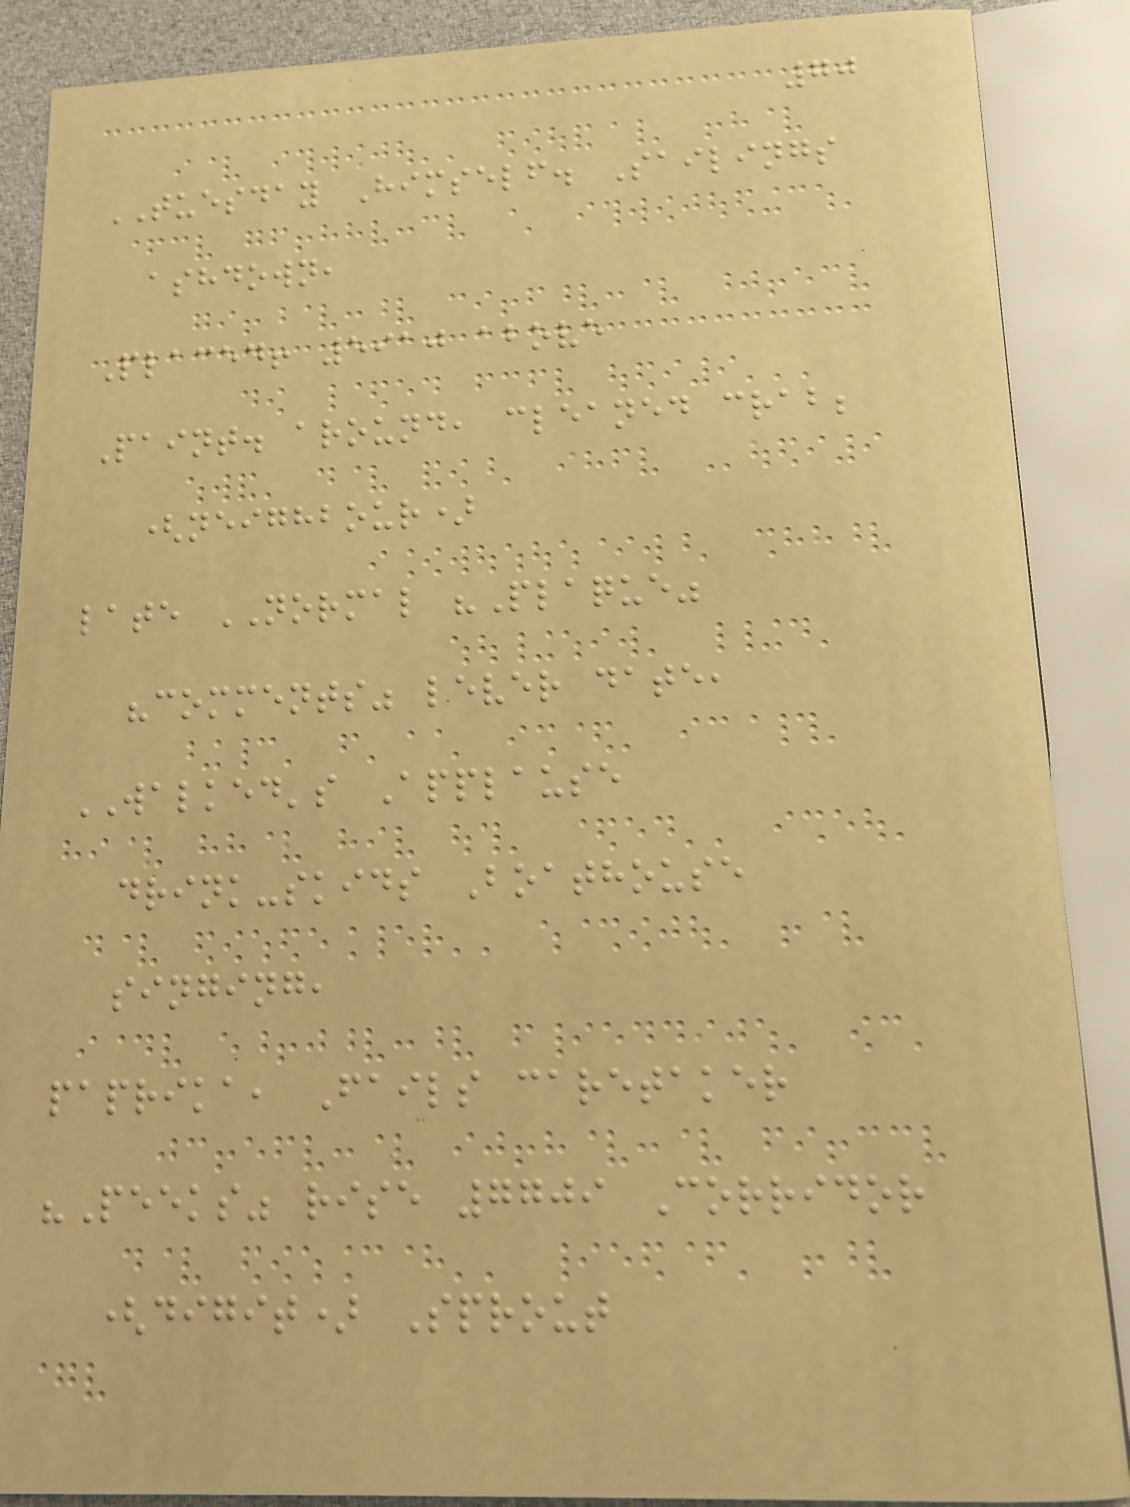70
TUESDAY Himself. Sailings
ashdown,
Placed! 5910 above
Paint. around, cleaned crab;
(neighbour)
late NORMAL "Plaque"
"comments" lever date,
WALKED's Applause
drink-skids Boathouse
singing,
paprika, Fails caretaker
"Peeks" rise 7709 Corridor
(digit) Sprout
